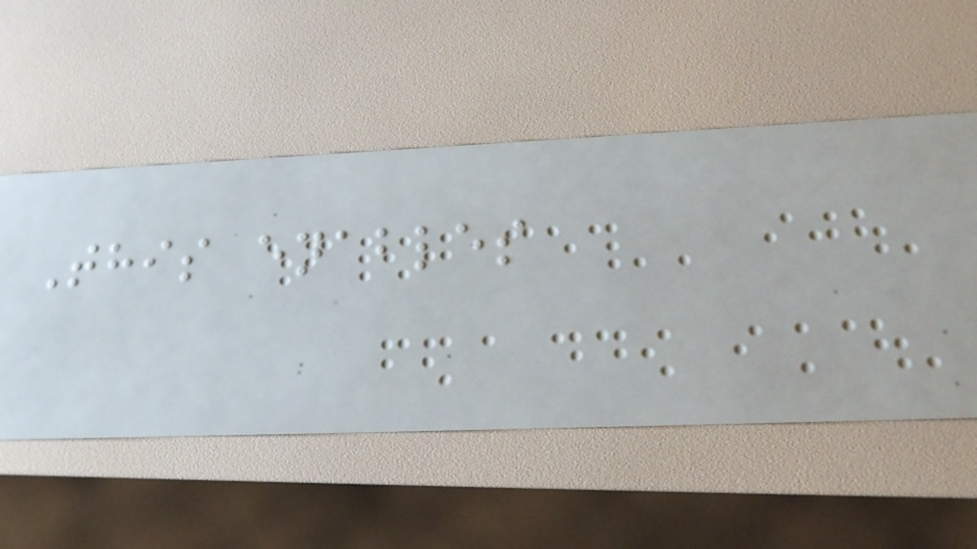This enables
